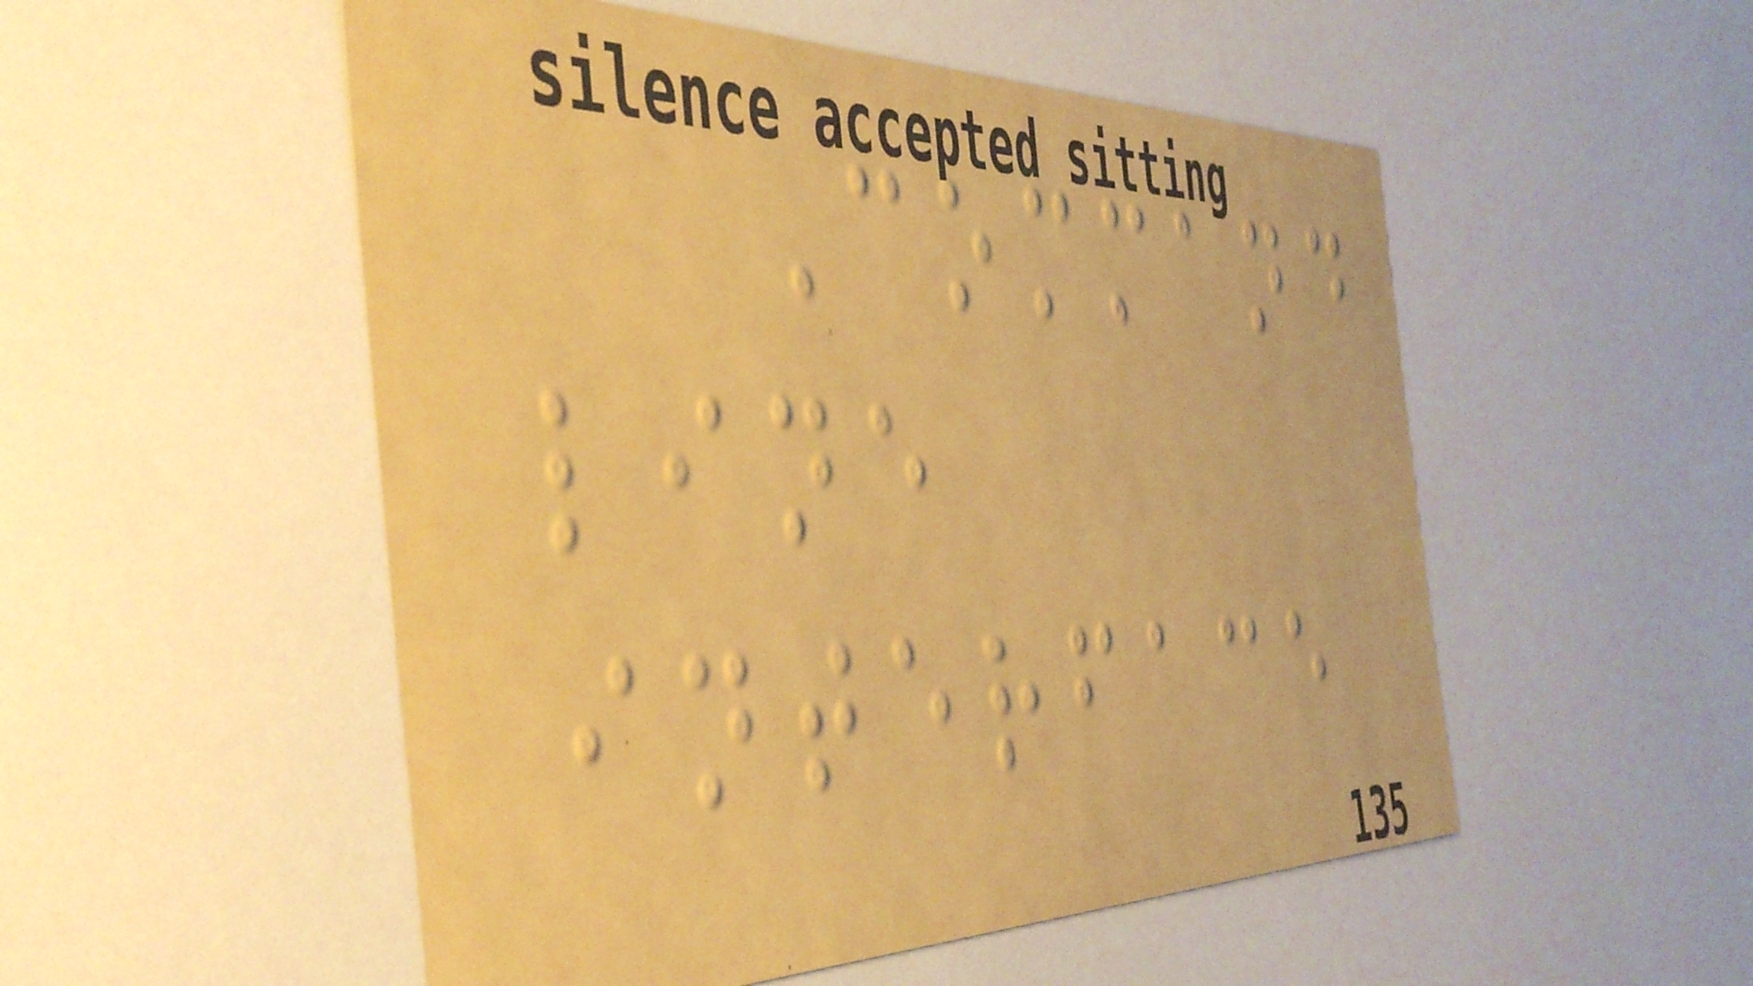Command
line
interface
